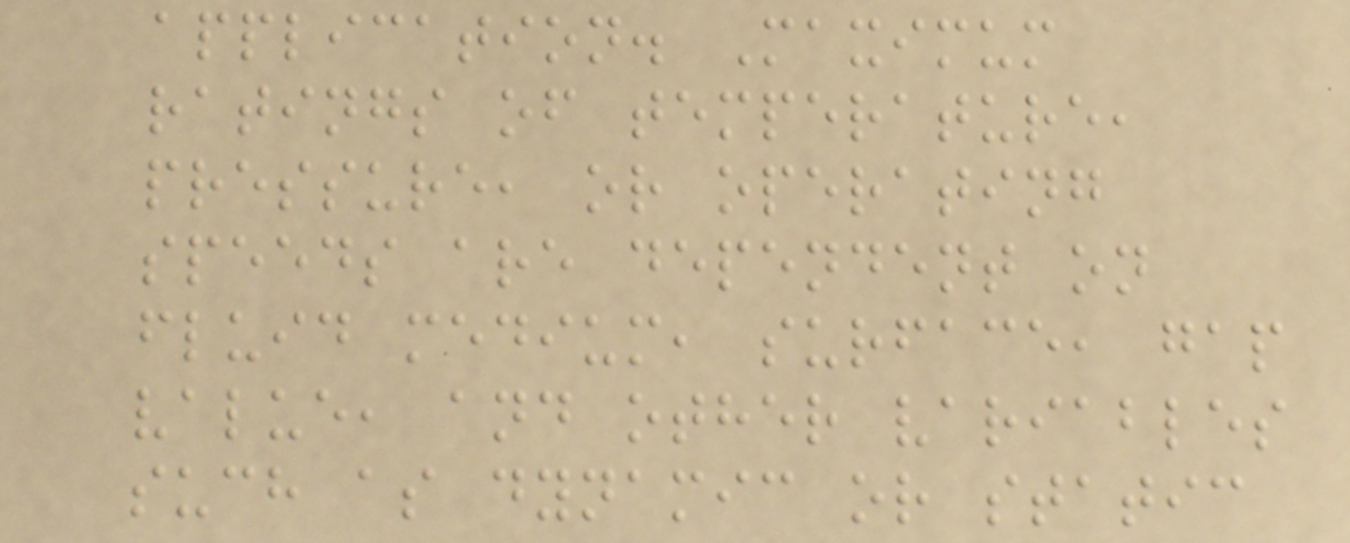application. Maximum
ratings of temperature,
pressure, or operating
speeds are dependent on
fluid medium, surface, gap
value, and other variables
such as dynamic or static
